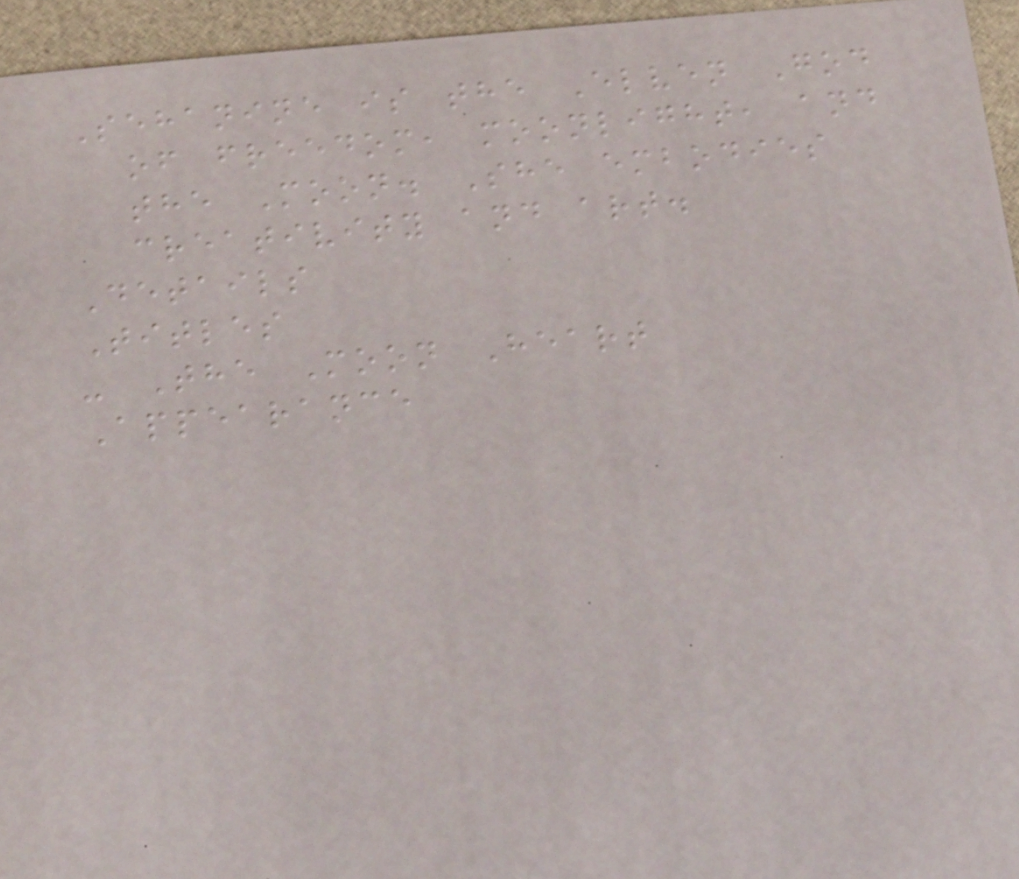Sehanine is the Elven God
of freedom, moonlight, and
the Moon. She embodies
creativity and art.
Details
Titles
- The Moon Heart
Appearance
